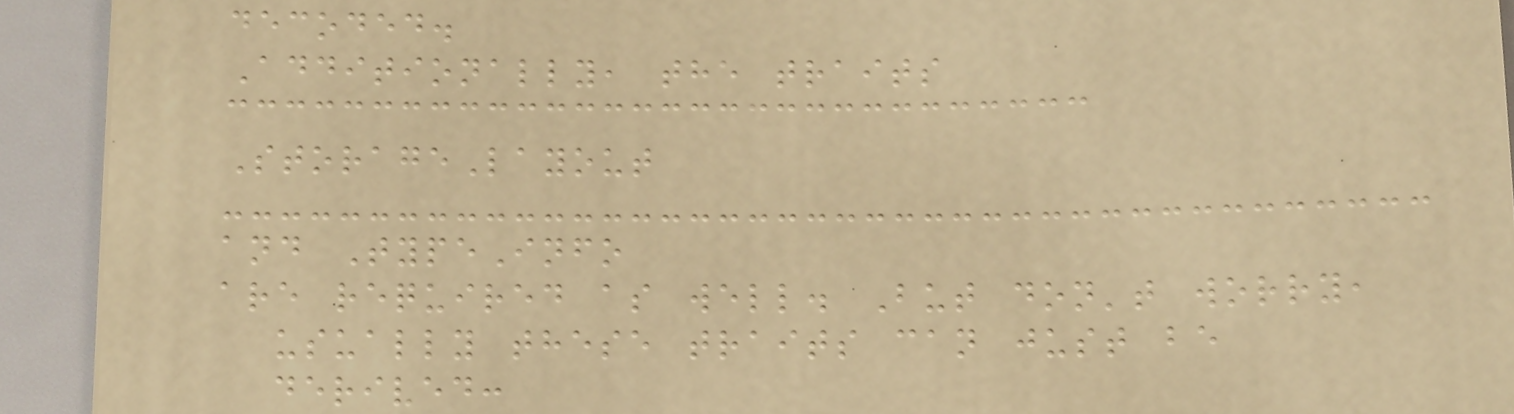decoded.
Additionally, the traits
StorageLayout
and TypeInfo
are required as well. But don't worry,
usually these traits can just be
derived:
